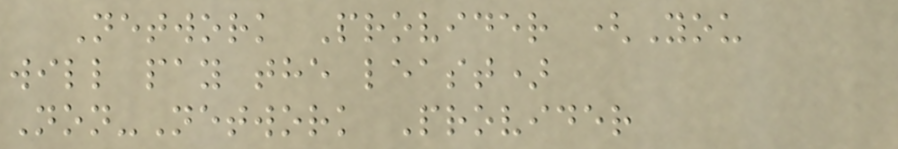Network Provider (You
will pay the least)
Non-Network Provider
